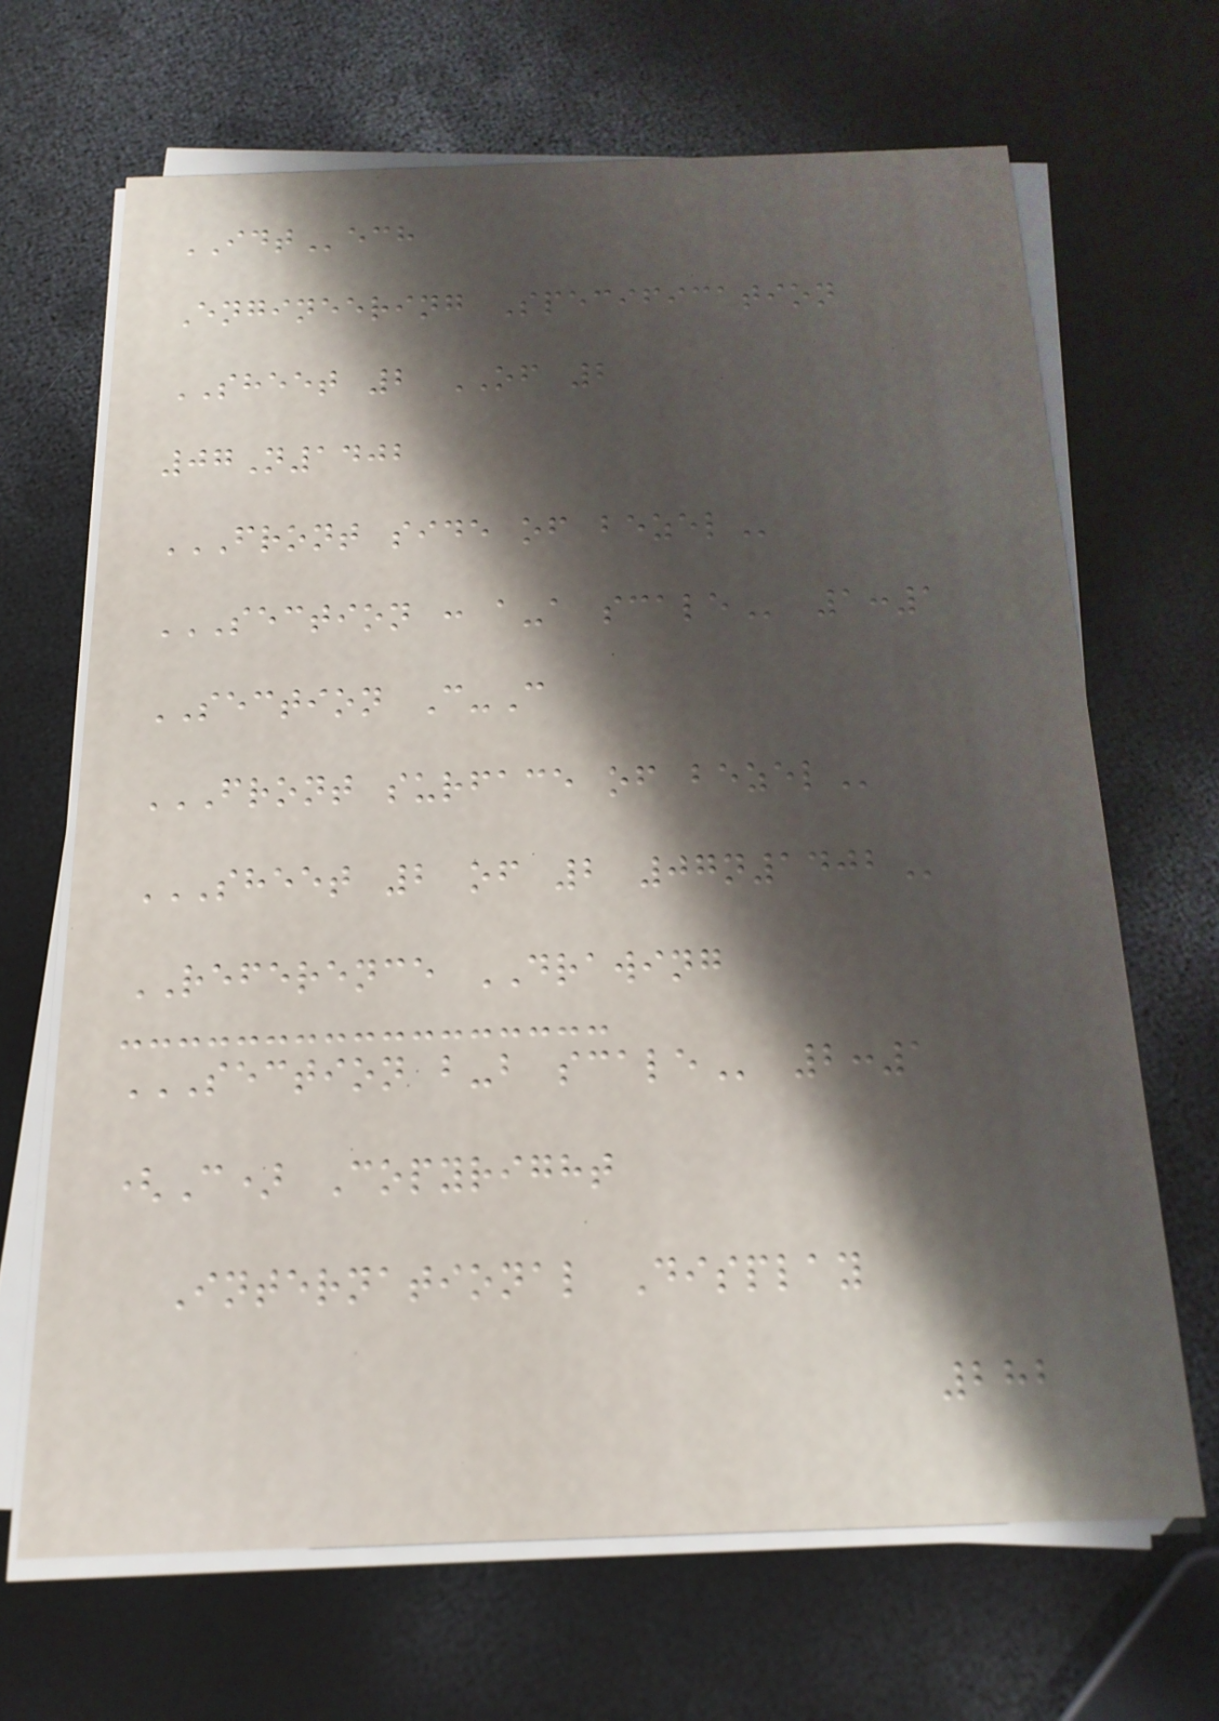IDTech
Engineering Specification
SHEET 2 OF 2
07N1402
FRONT SIDE OF BEZEL
SECTION : A-A SCALE 1:1
SECTION C-C
FRONT SURFACE OF BEZEL
SHEET 2 OF 2 07N1402
REFERENCE DRAWING
SECTION B-B SCALE 2:1
(C) Copyright
International Display
282
